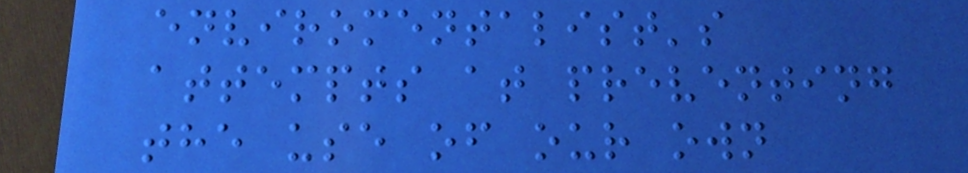enviromentalist's
attempts at preventing
the use of our own
